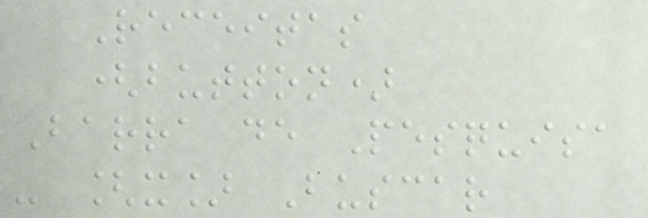Receitas
(button)
Barra de Pesquisa
- [x] Buscar
